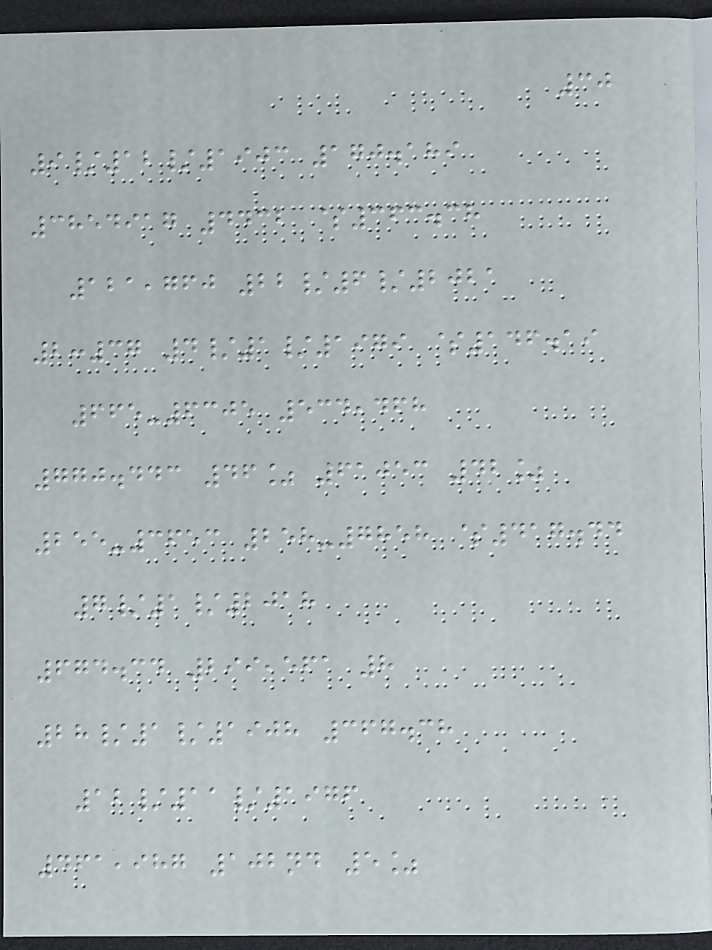30
9/12/1903 170.189
3854917 4432 $363.38
121,760 22/6/2021
2:37 4/1/1979 $146.19
665-6305 534,468
770.443 46% 61053 42%
255-3653 258-7858 $417.44
7/1/2018
674.34 299,561 8
28/1/1908 367.38
12/11/1976
461,987 102nd 5%
